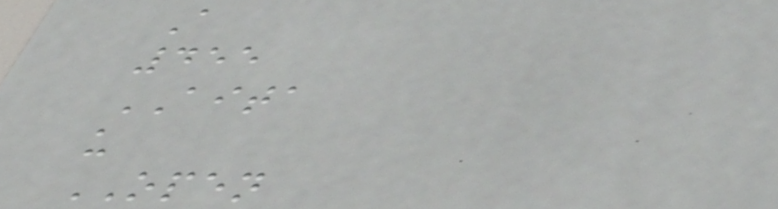A
455
AITA
u
OPEN
